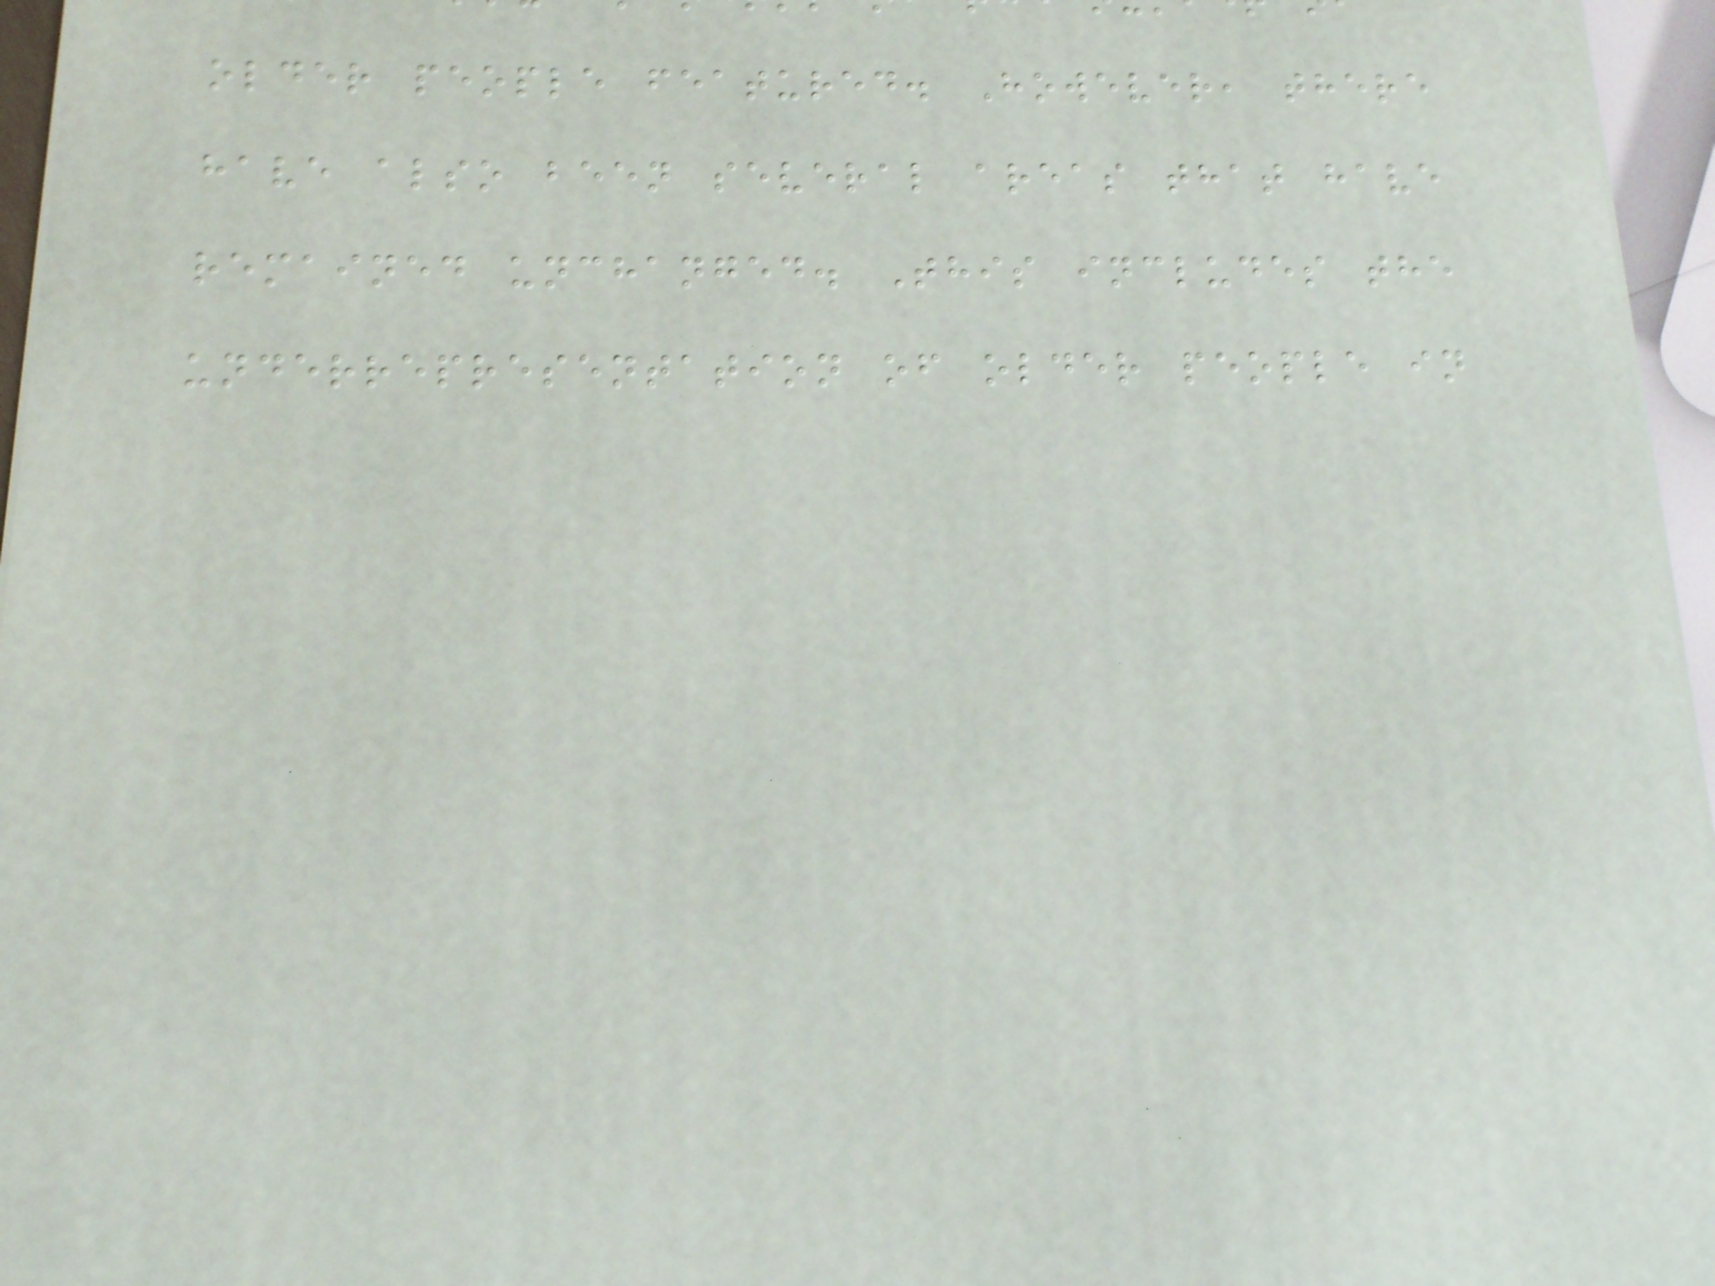older people featured. However, there
have also been several areas that have
remained unchanged. This includes the
underrepresentation of older people in
